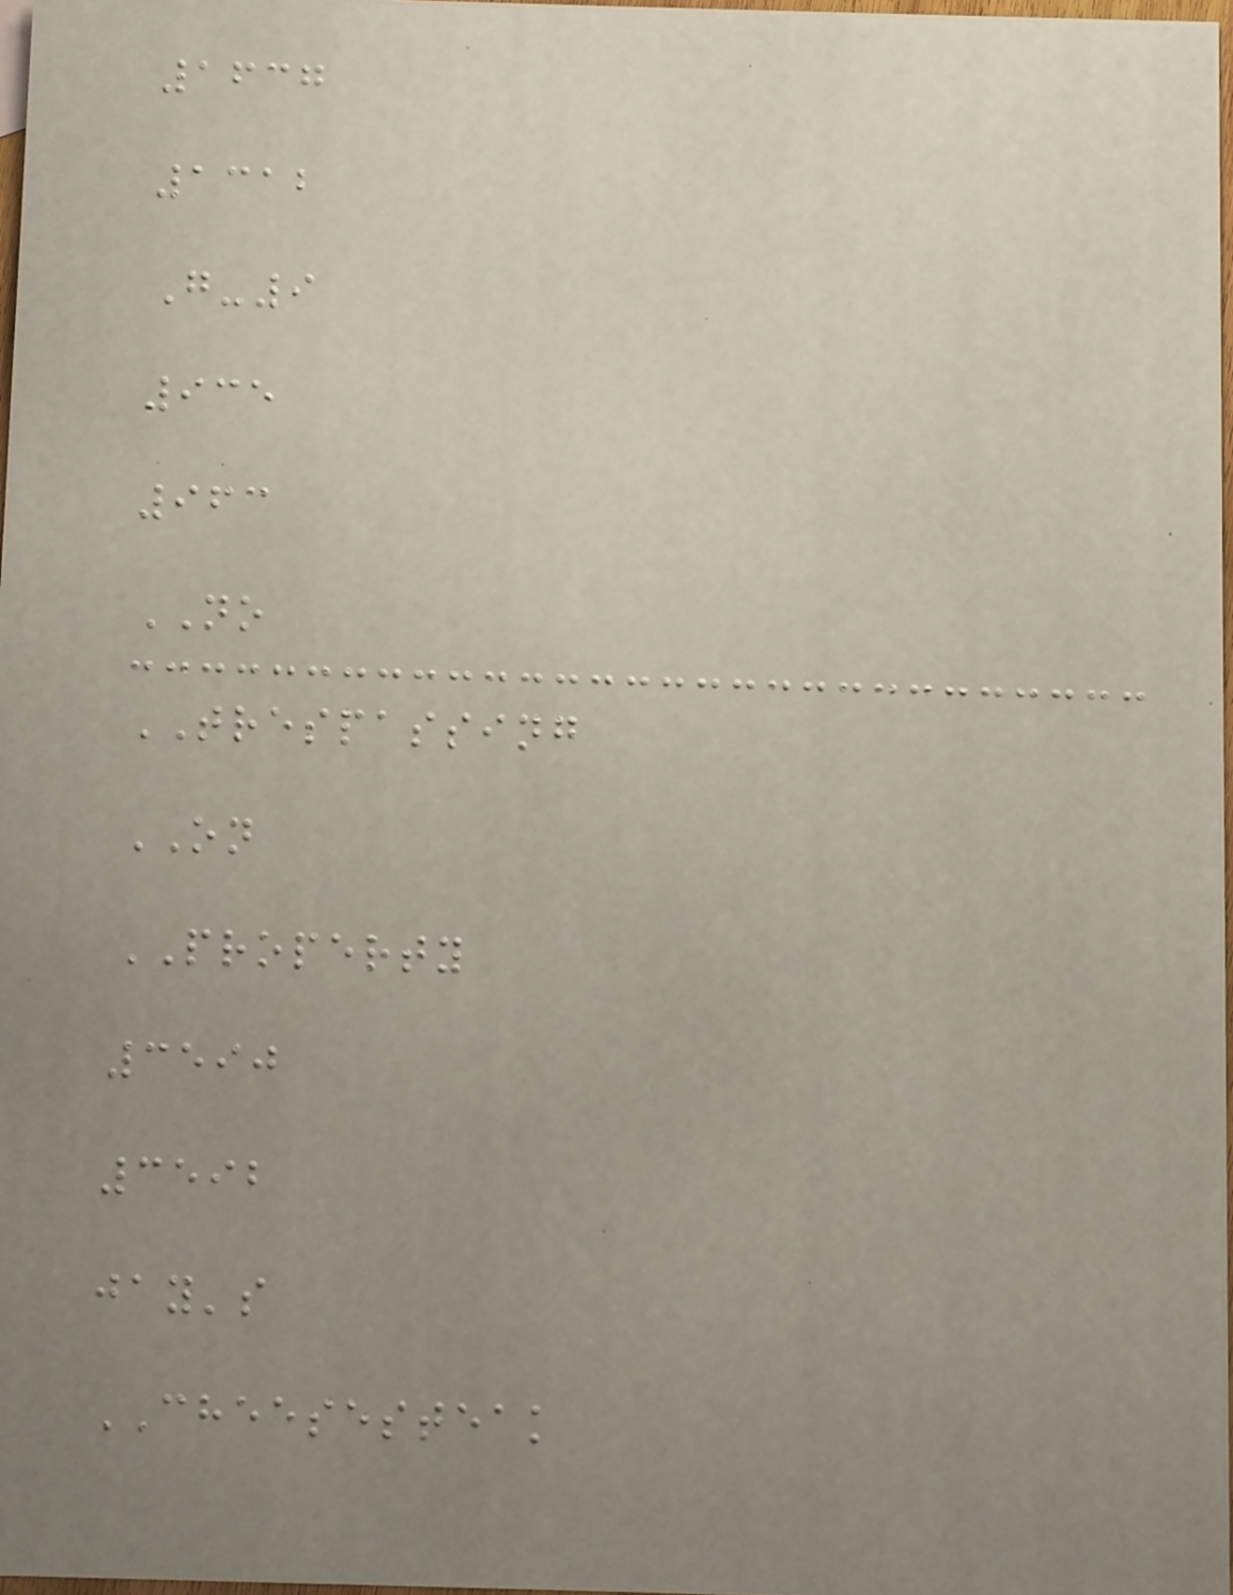1637
1312
G-9
935
963
NO
TRESPASSING
ON
PROPERTY
3590
3592
jay's
CHEESESTEAK
